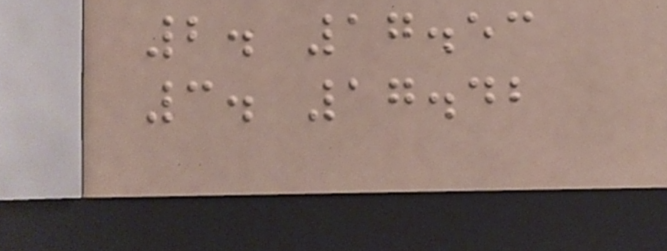2. 17.53
3. 17.42
